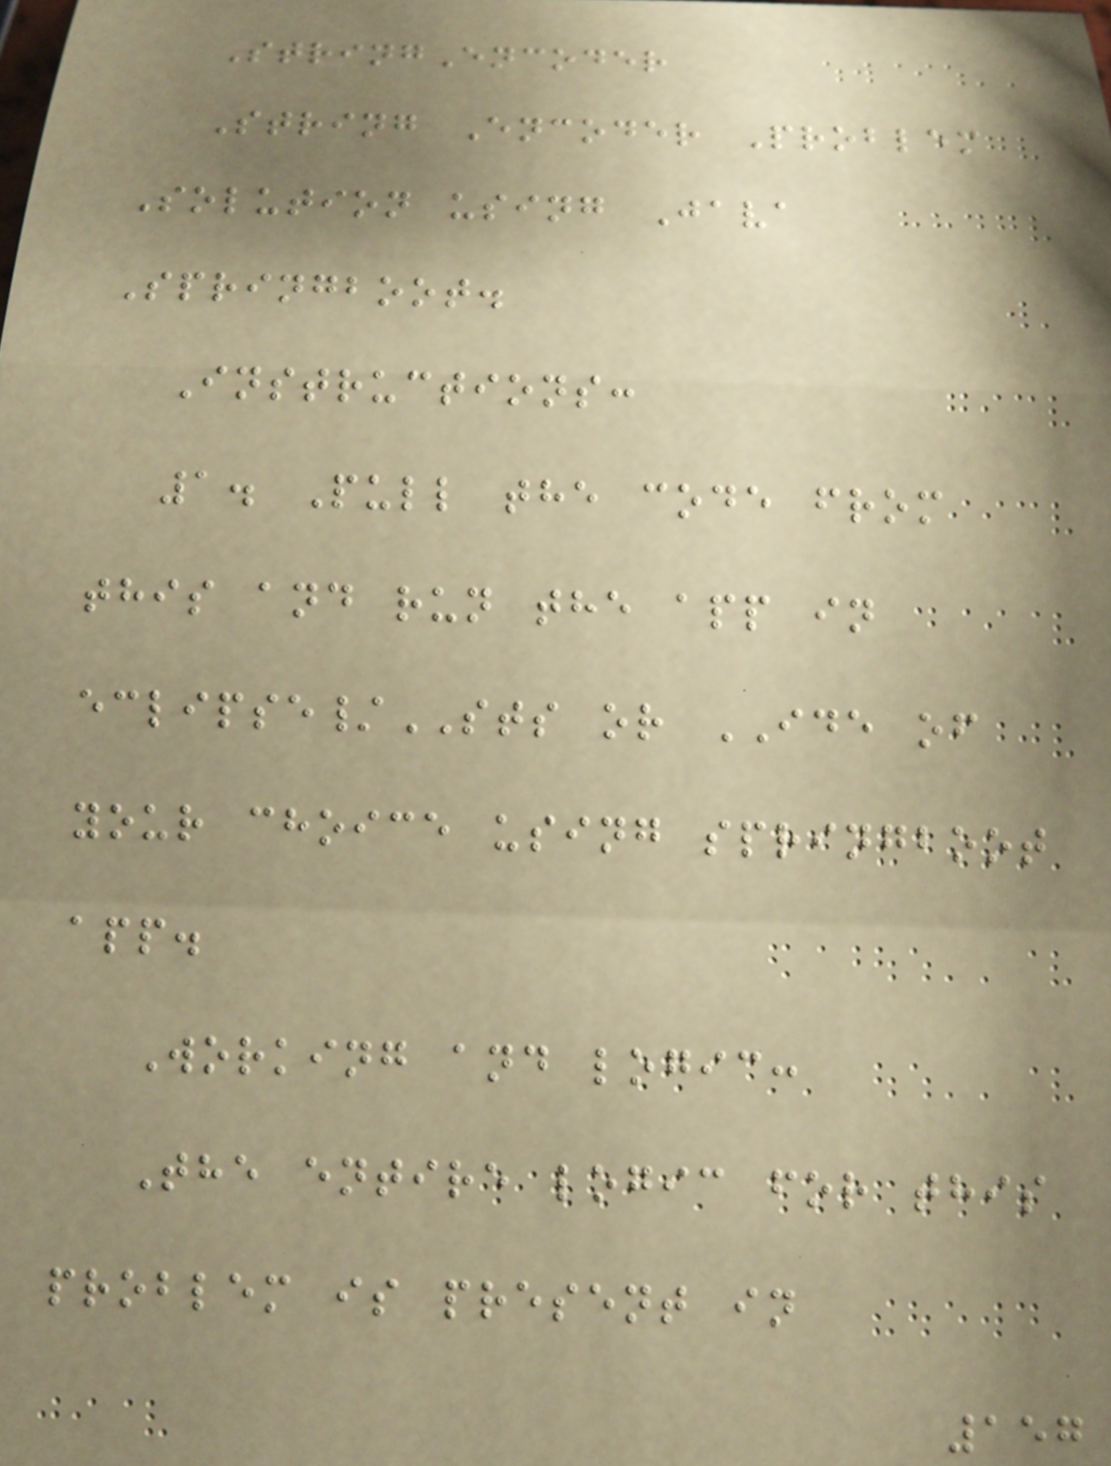StringEncoder
String Encoder Problem
Solution using Java
Springboot.
Instructions:
1. Pull the code from
this and run the app in
eclipse/STS or IDE of
your choice using springboot
app.
Working and logic:
The entire logic for this
problem is present in
157
